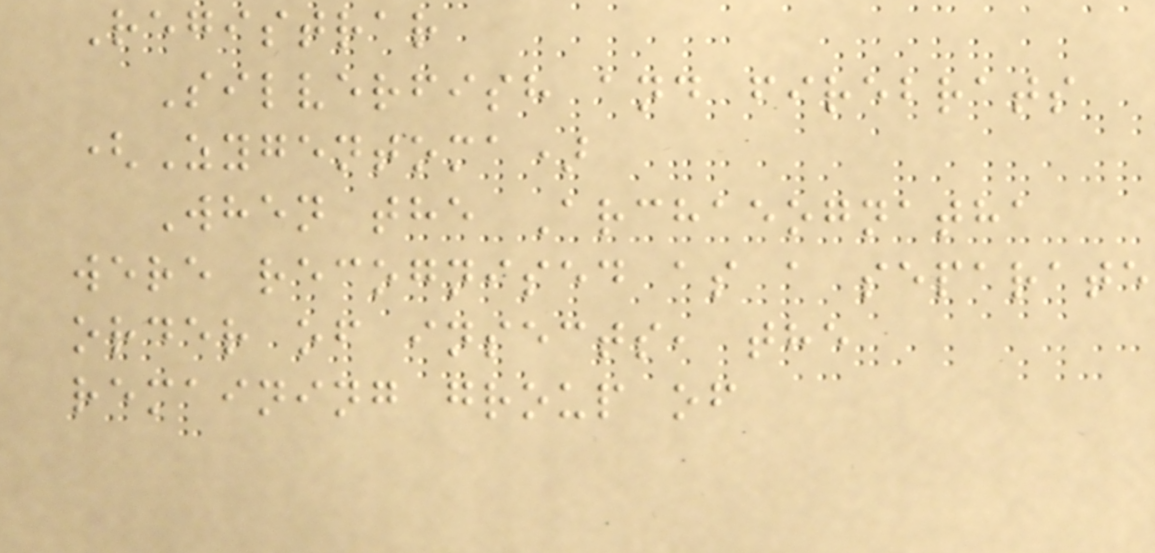Registrar
Silverfish and firebrats
(Zygentoma)
When the Archaeognatha
were recognised as a separate
order of insects, the
remaining group of
